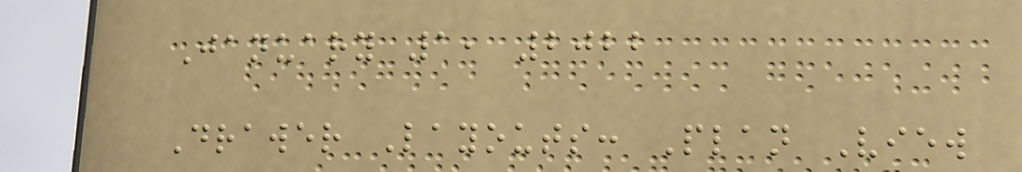January 1, 2022
Drawer Layouts: Plan View
